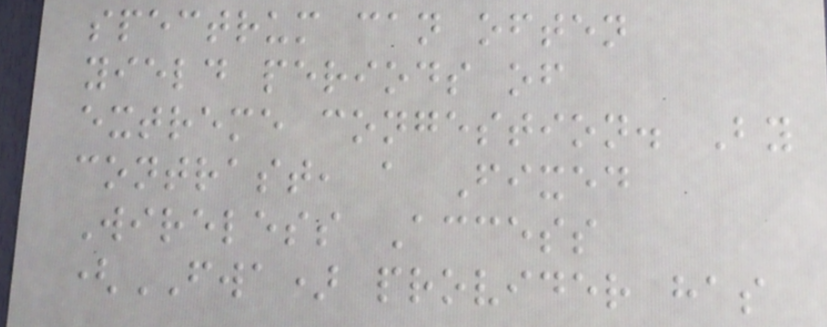spectrum can often
yield periods of
extreme congestion. By
contrast, a Fixed
Wireless Access
(FWA) provider has
